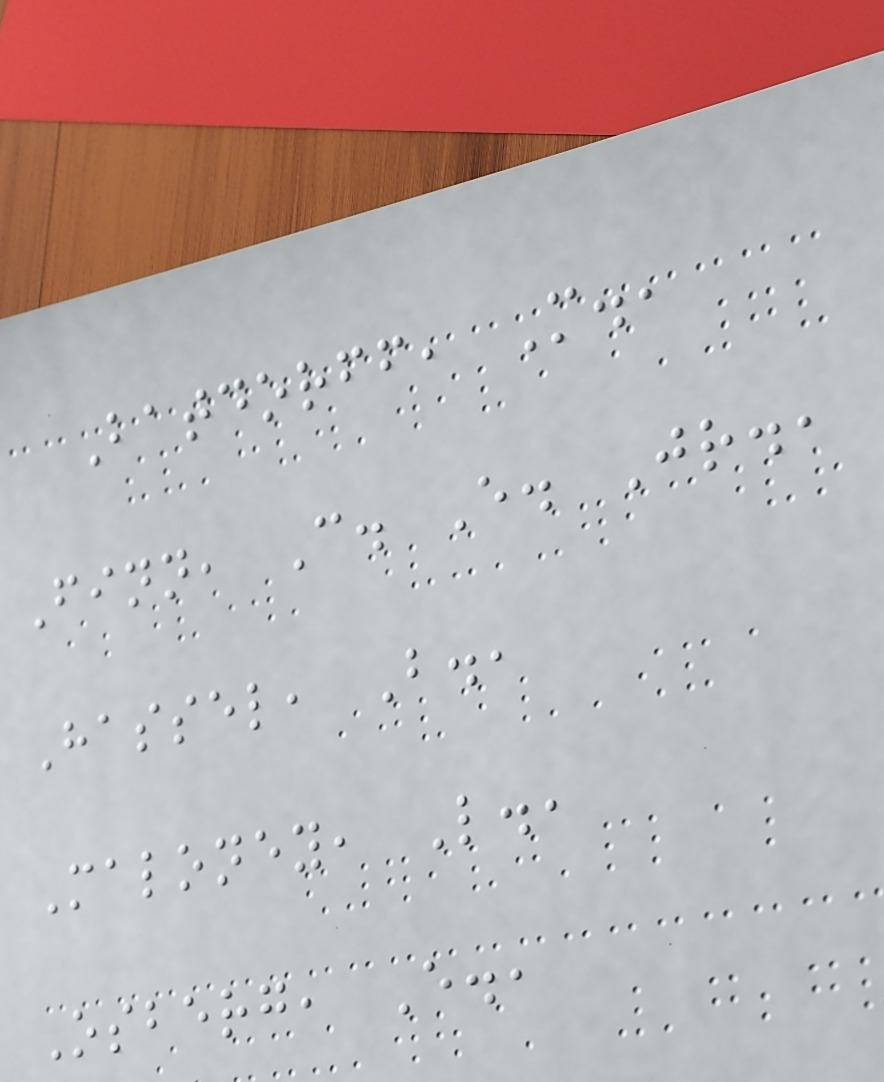Batdorff, M.,
Finn, C. E. Jr.,
Hassel, B.,
Maloney, L.,
Osberg, E.,
